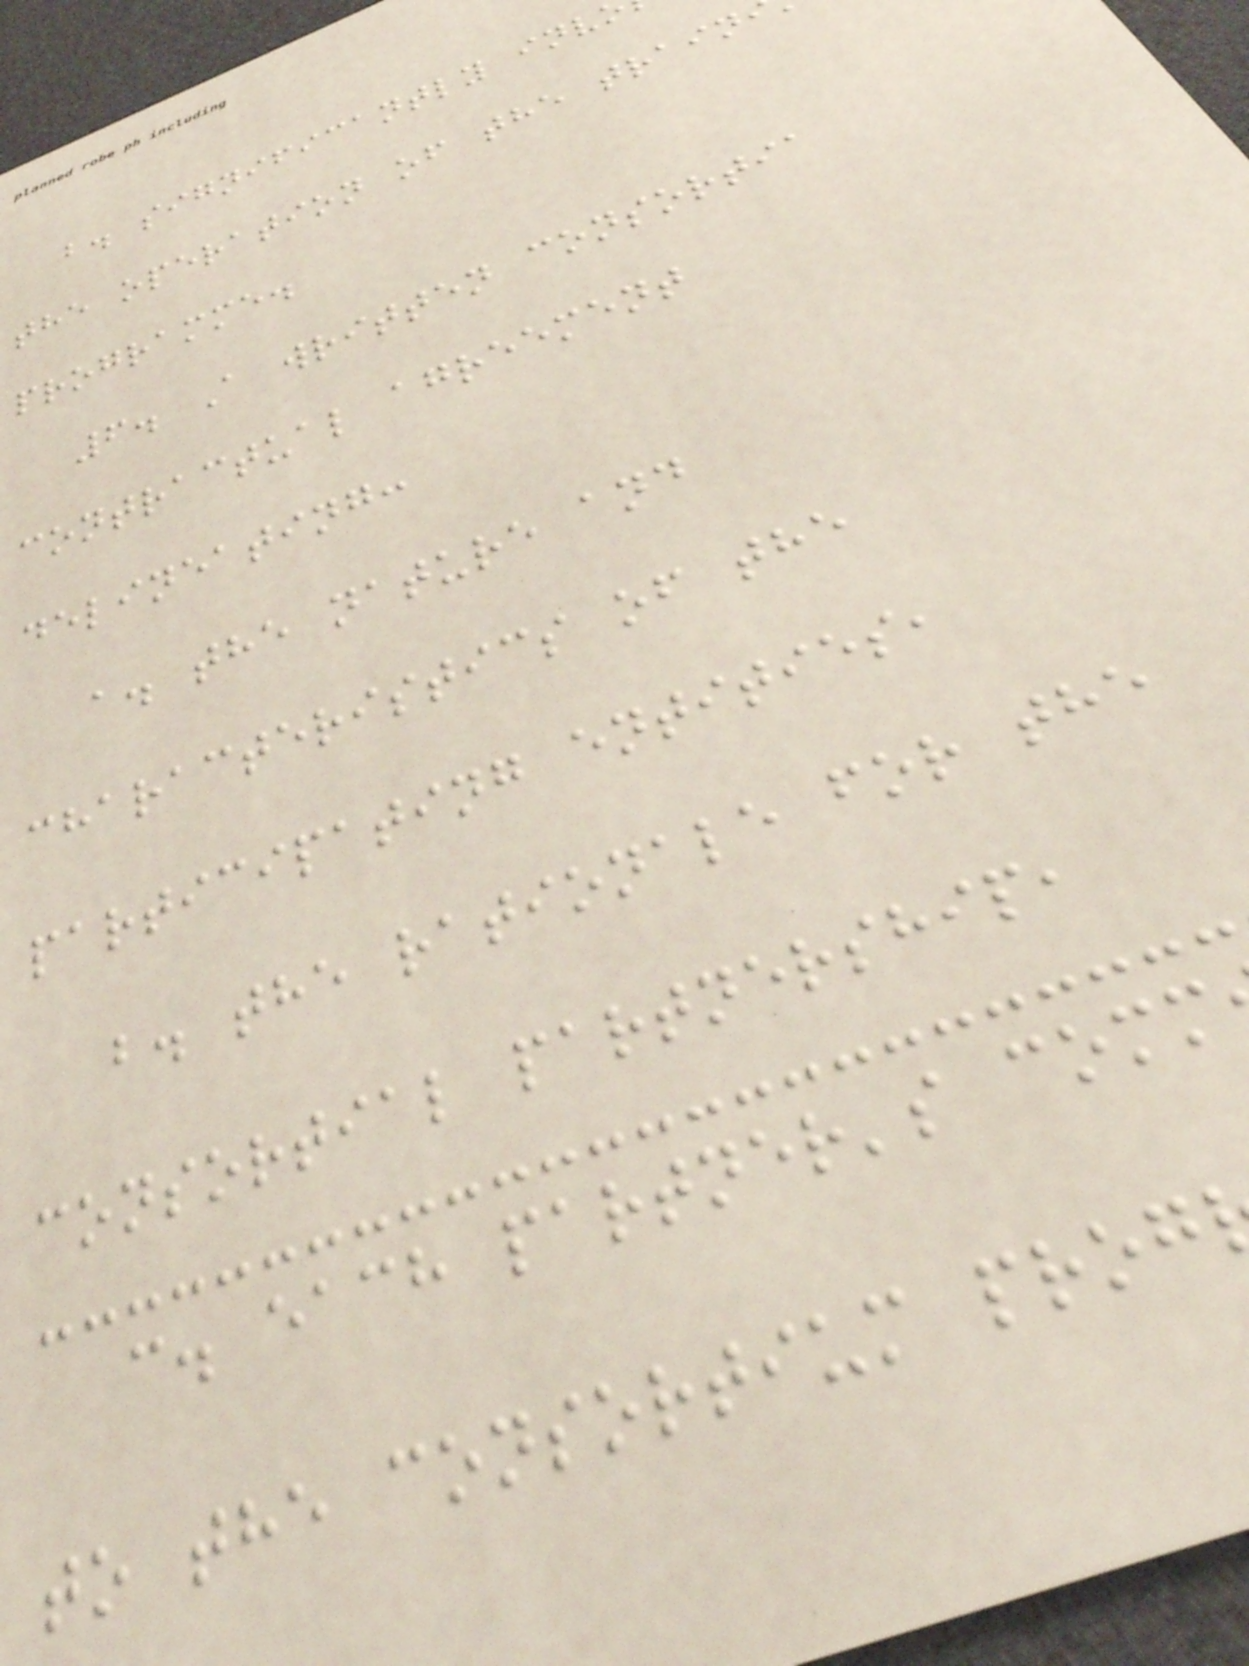b. significantly inv
the operation of the train
programme.
6. A written consortia
contractual agreement
delineating:
a. the nature and
characteristics of the
participating entities,
b. the rationale for the
consortial partnership,
c. each partner's comm
to the consortium prog
